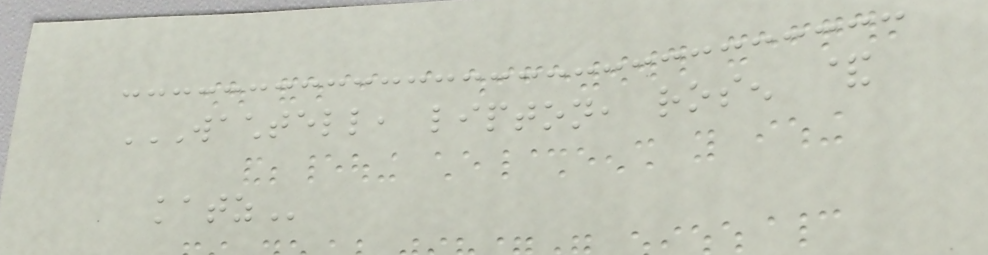WACHTELL, LIPTON, ROSEN &
KATZ
